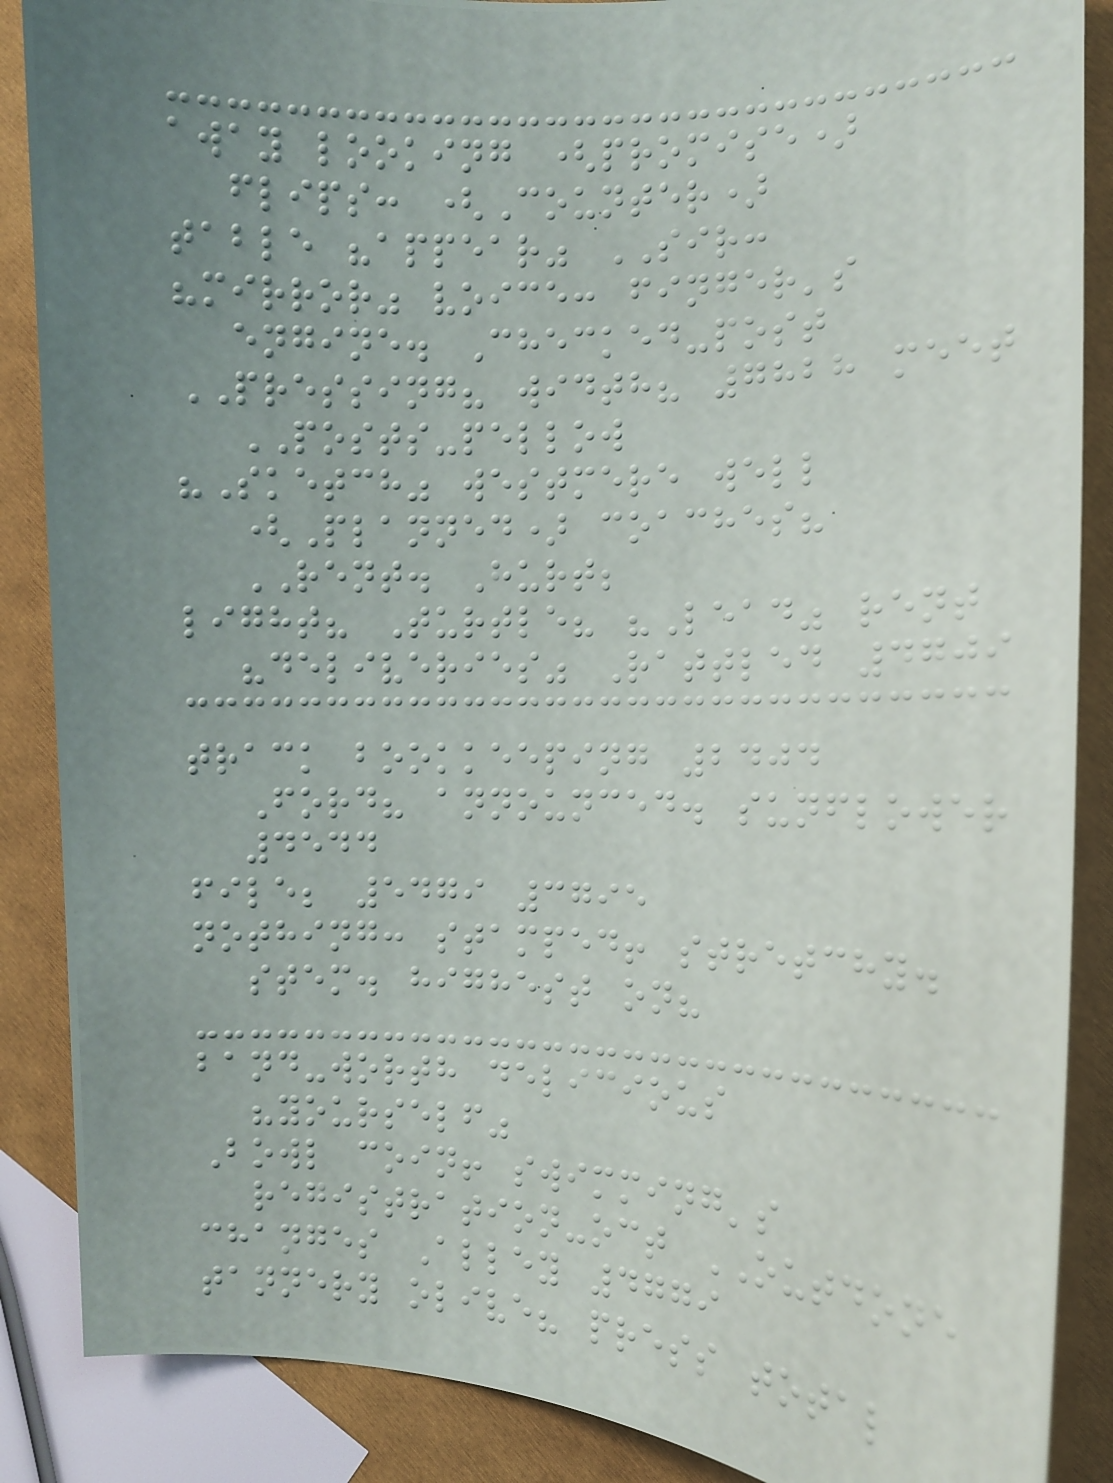away looking (promise)
flips: (Counter)
table "appear" SIR:
"mirror" voice: finger's
engine. Checked-post
PRESSING? width? 7828 meet
POSTS-pellow
"Sketch" westmere well
(Planned) coaches?
RENT. Hurt;
light? Turtle? "Lead" rent
"deliveries" Rattled 4709
track bookkeeping 2404
Ford? announced. sunflower
4544
file; 5479 3795
nothing: stamped! stretchy.
stem. highest on?
band-worth delicious
"yourself"
Bowl coin! swimming's
registration-oct OUTDONE
changes Alley 4779
tannery olive? press total
